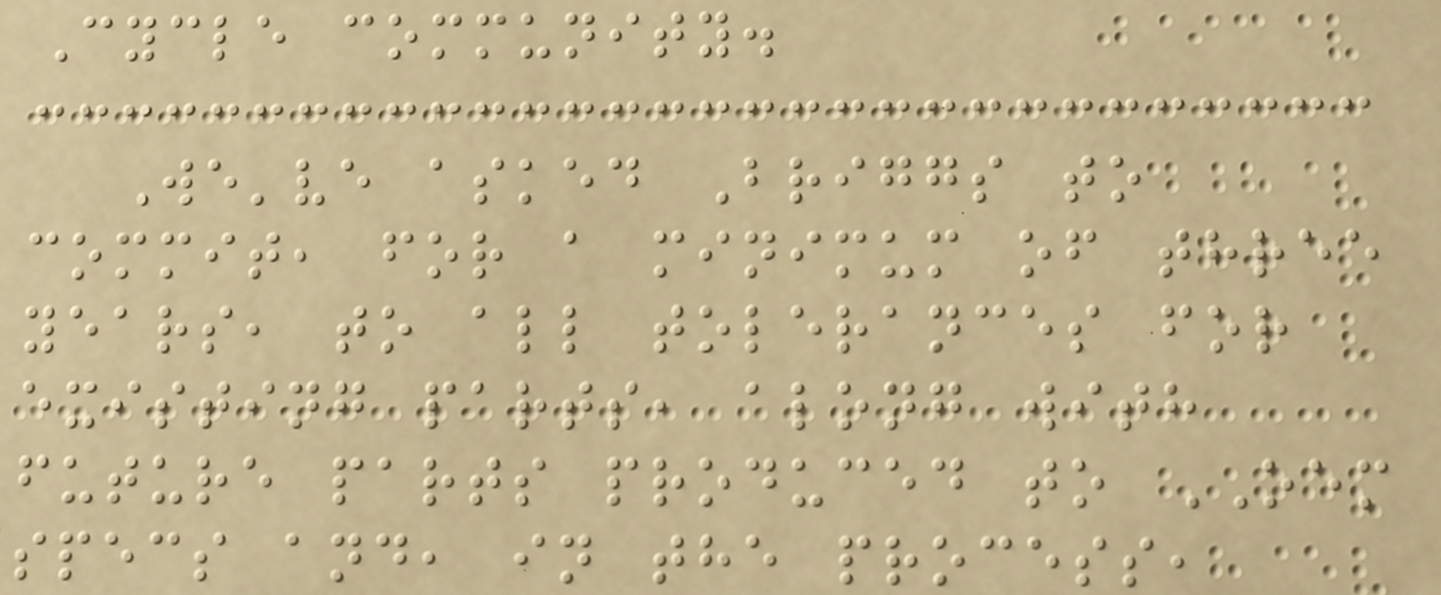Cycle community.
We've asked Briggs to
commit, for a minimum of three
years, to all tolerances for
existing parts, along with
future parts produced to OEM
specs and, in the process,
